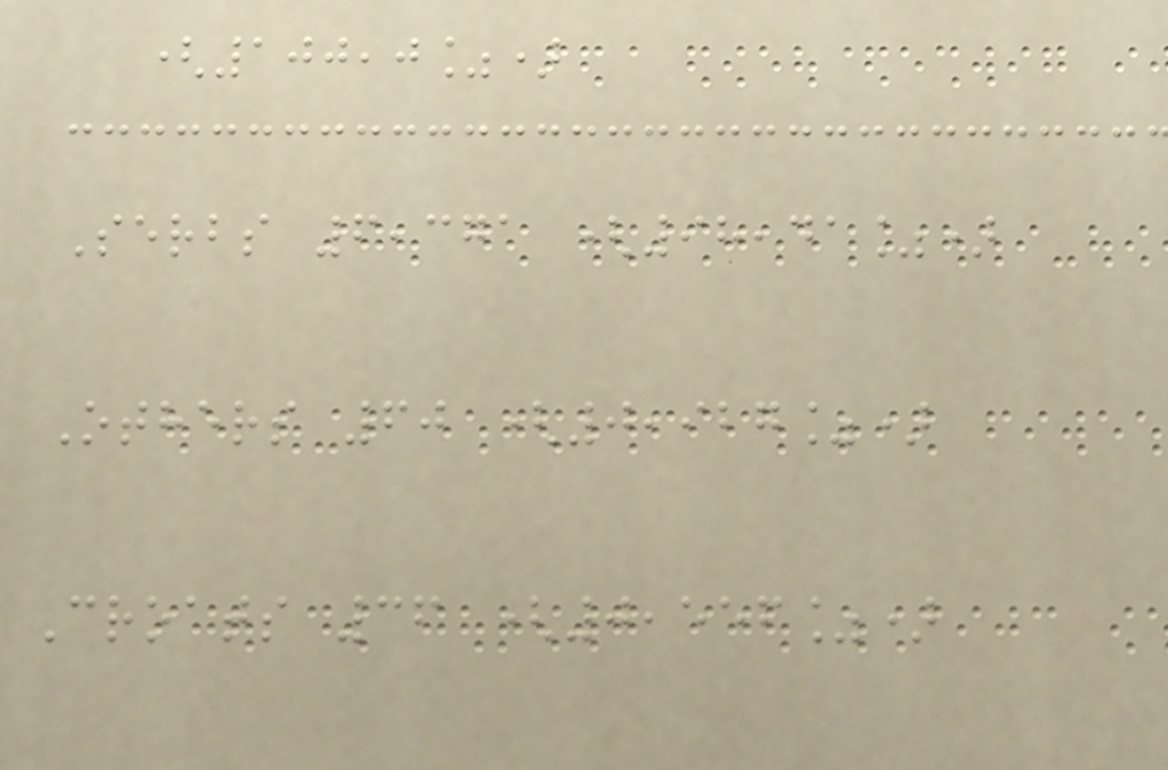(100,0%)
Serbs 6,371 (98,41%)
Others 60 (0,927%)
Croats 36 (0,556%)
